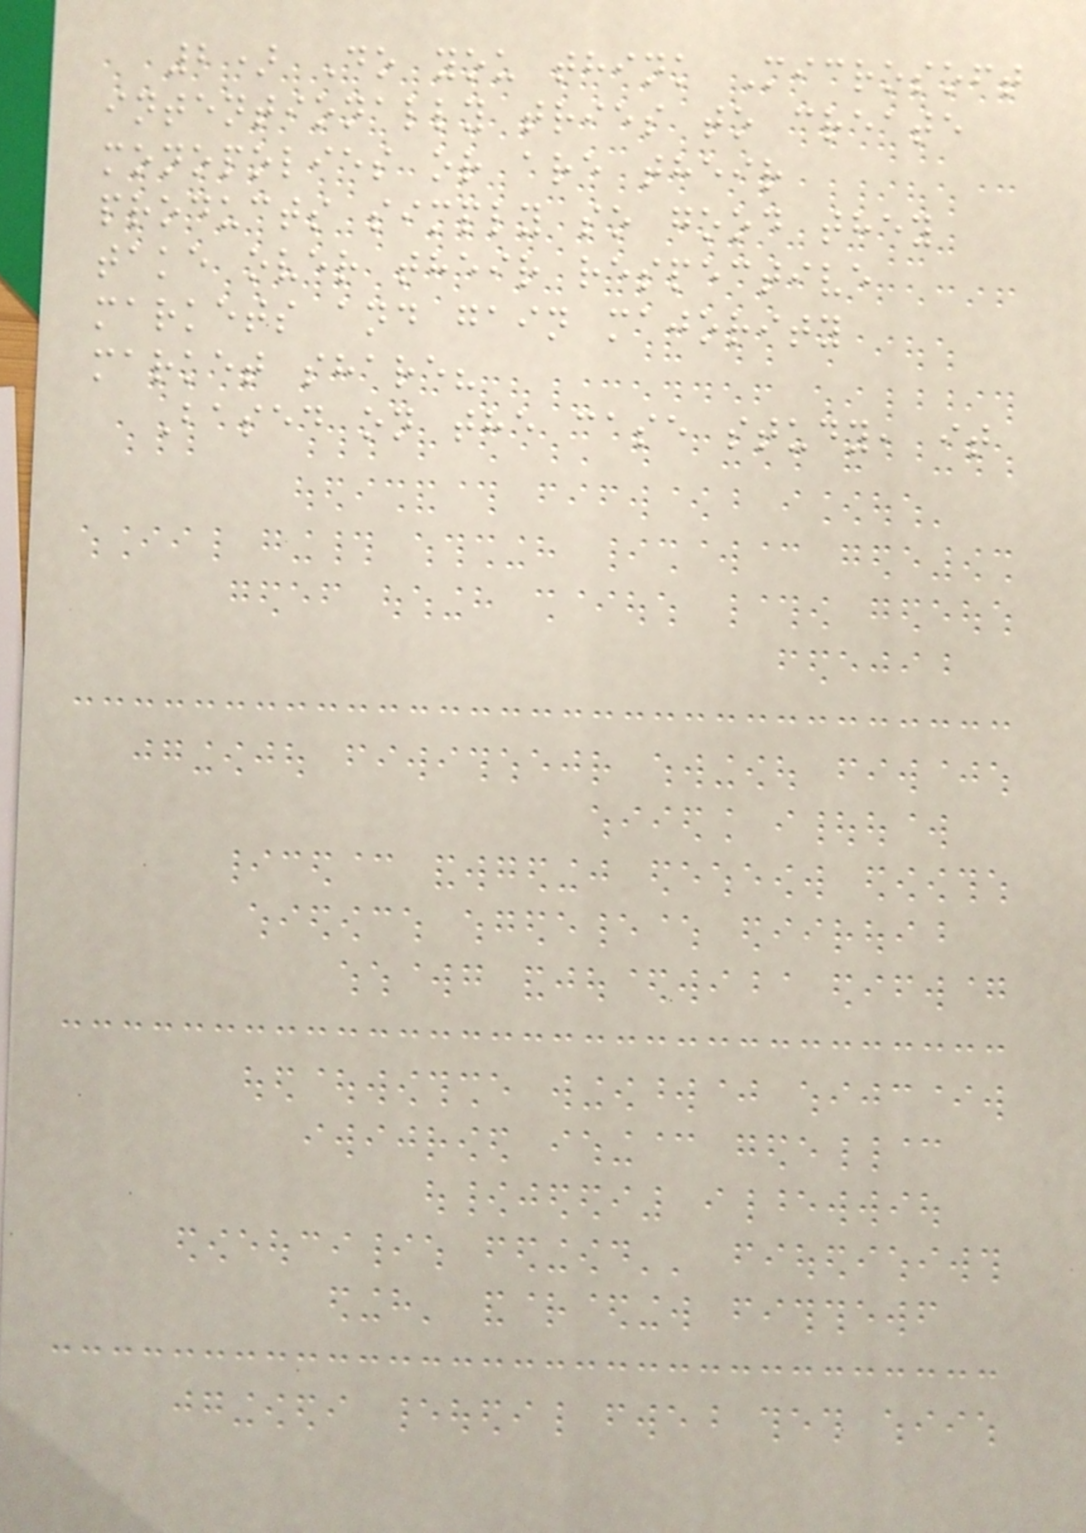2) Do you think Microsoft
intentionally tries to create
monopolies or are their
products simply so good they
take over their respective
markets and gain majority
market share?
Based on the case study, it
